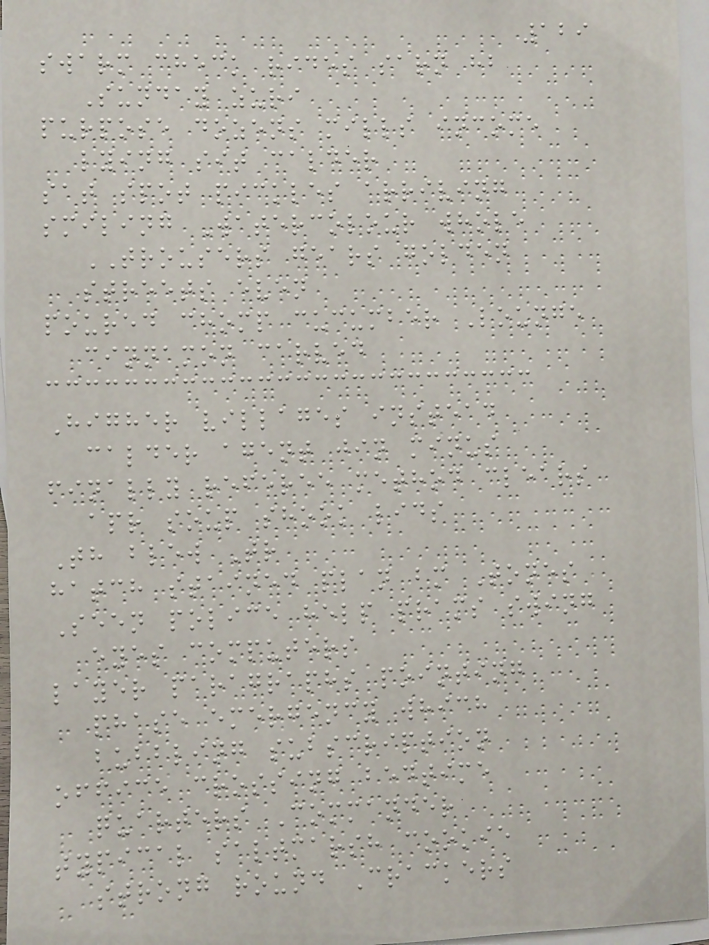129
swarm check rides sarn hb
Sunday zuri
purpose dozens mills income
lying sit calder
sat spot pickles arriving
smiling Watercolour whole
TROUSERS gears golden
streets even
poured chomp cucumber Lounge
cinnamon carved
Higher villages instead
calder agent jin minus
finally referee method clears
apr soup shook lids
Th blew Tr
hatch stained plan bm Tones
Seen police help prams swing
eyes computers
layer paragraphs pointing
phase emergency which
bubbling subscription
office crossing bedtime
quarters Commander
typical saltmarsh cookie
strong round Crackers
